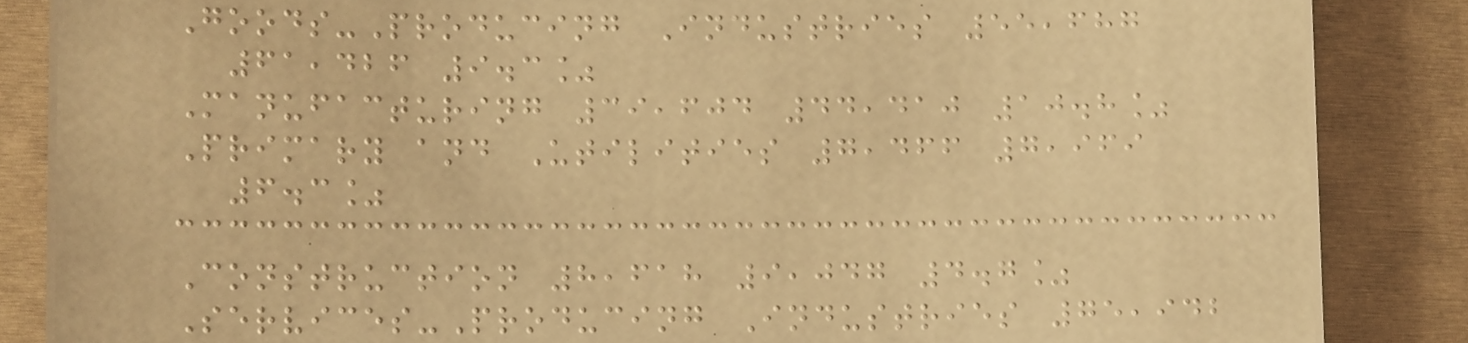Goods-Producing Industries 55,687
61,426 9.3%
Manufacturing 39,604 44,410 10.8%
Primary and Utilities 7,466 7,969
6.3%
Construction 8,618 9,047 4.7%
Services-Producing Industries 75,942
